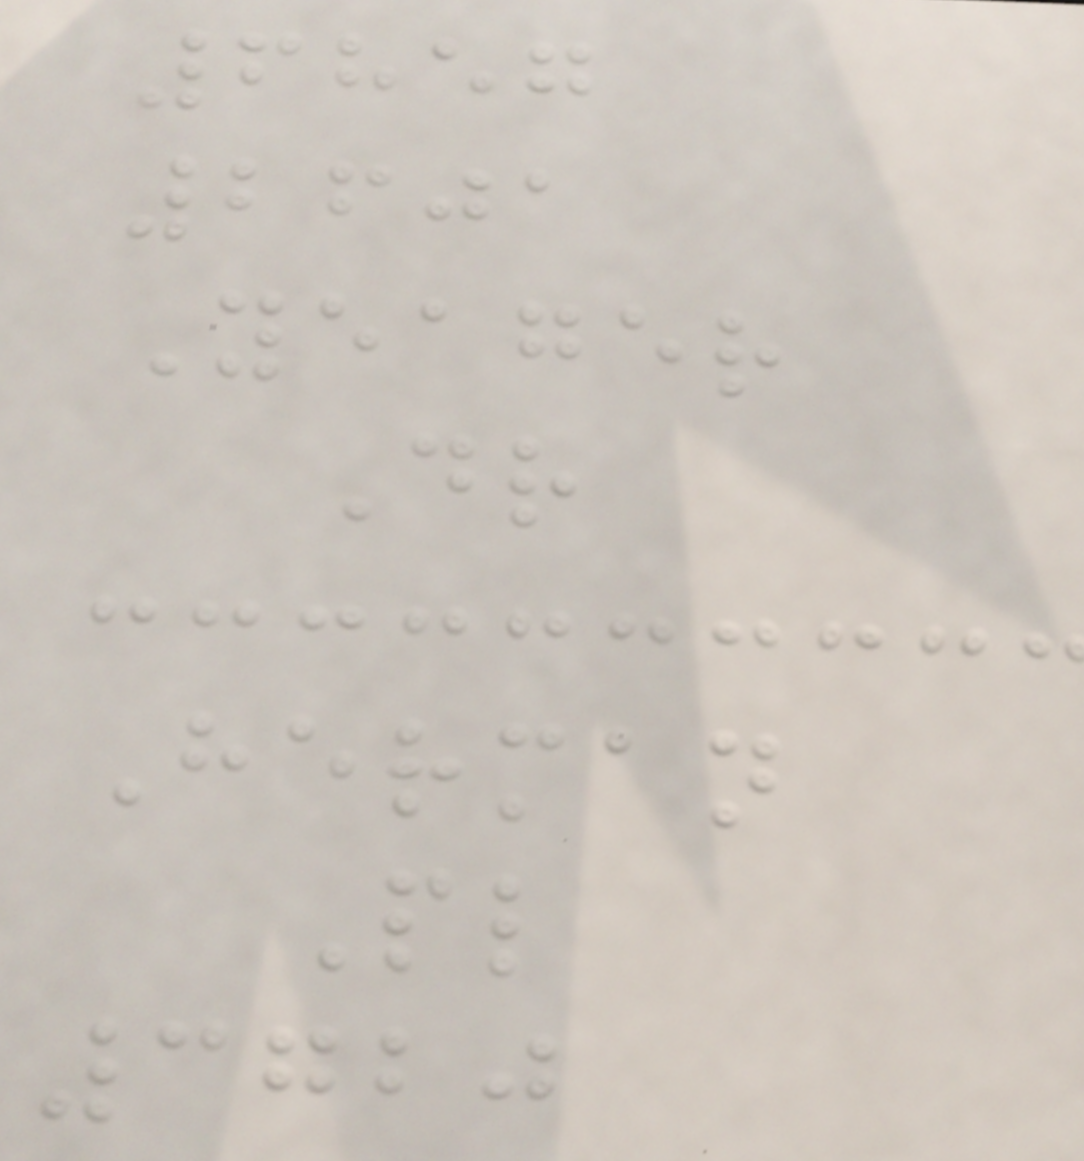6857
2601
Yeager
Dr
Herman
Pl
3720
